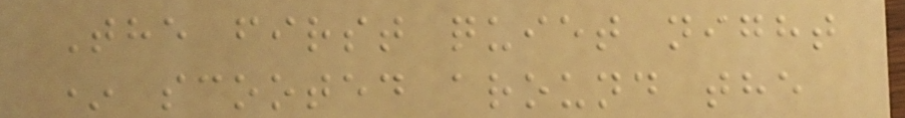The first quiet night
* scooted around the
